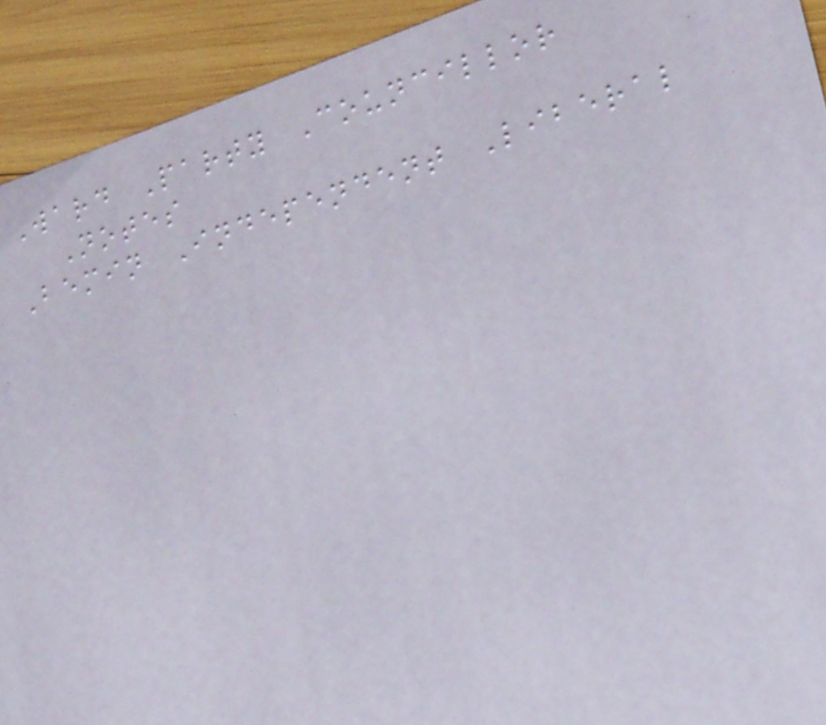Ward Party Councillor
Notes
Bemin Independent Liberal
